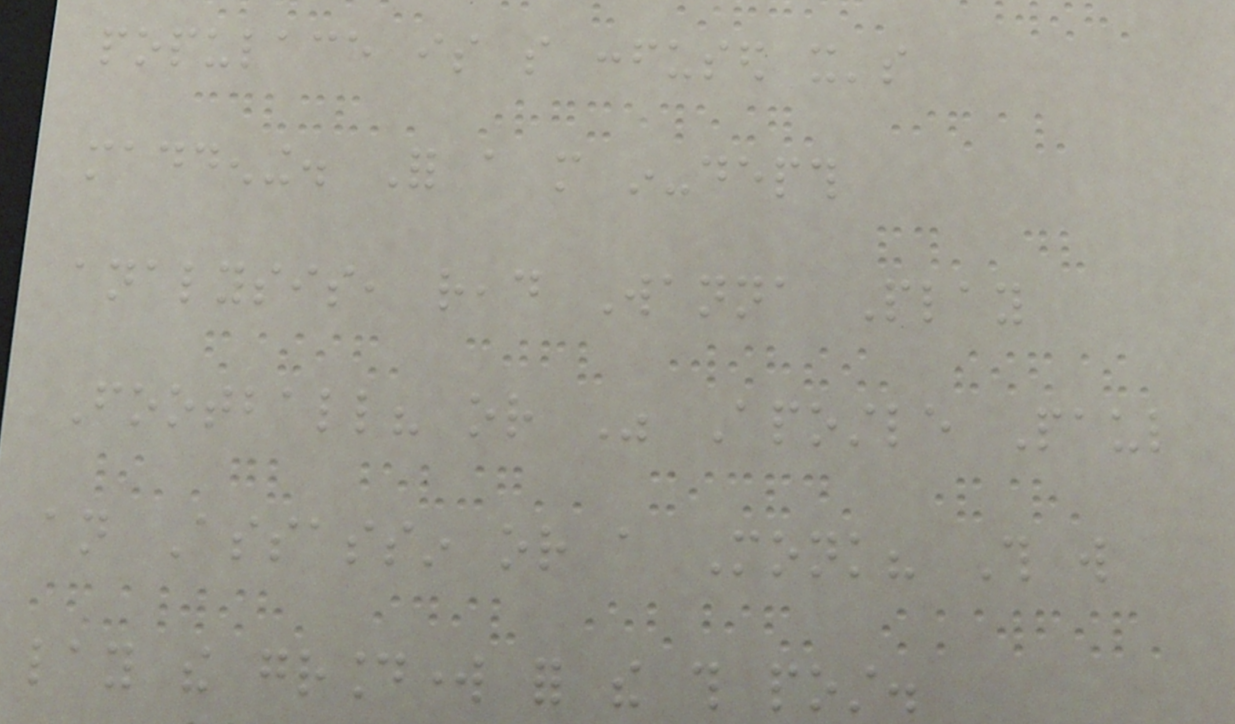populace is so confused it's
maddening. For a more in-depth
analysis, read Wanna Play
Football? or Was Apostle Paul
an Assassin or a Monk? This will
lay the groundwork for the this post.
